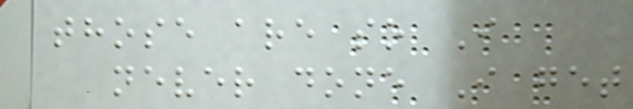those are so I
never done I get
